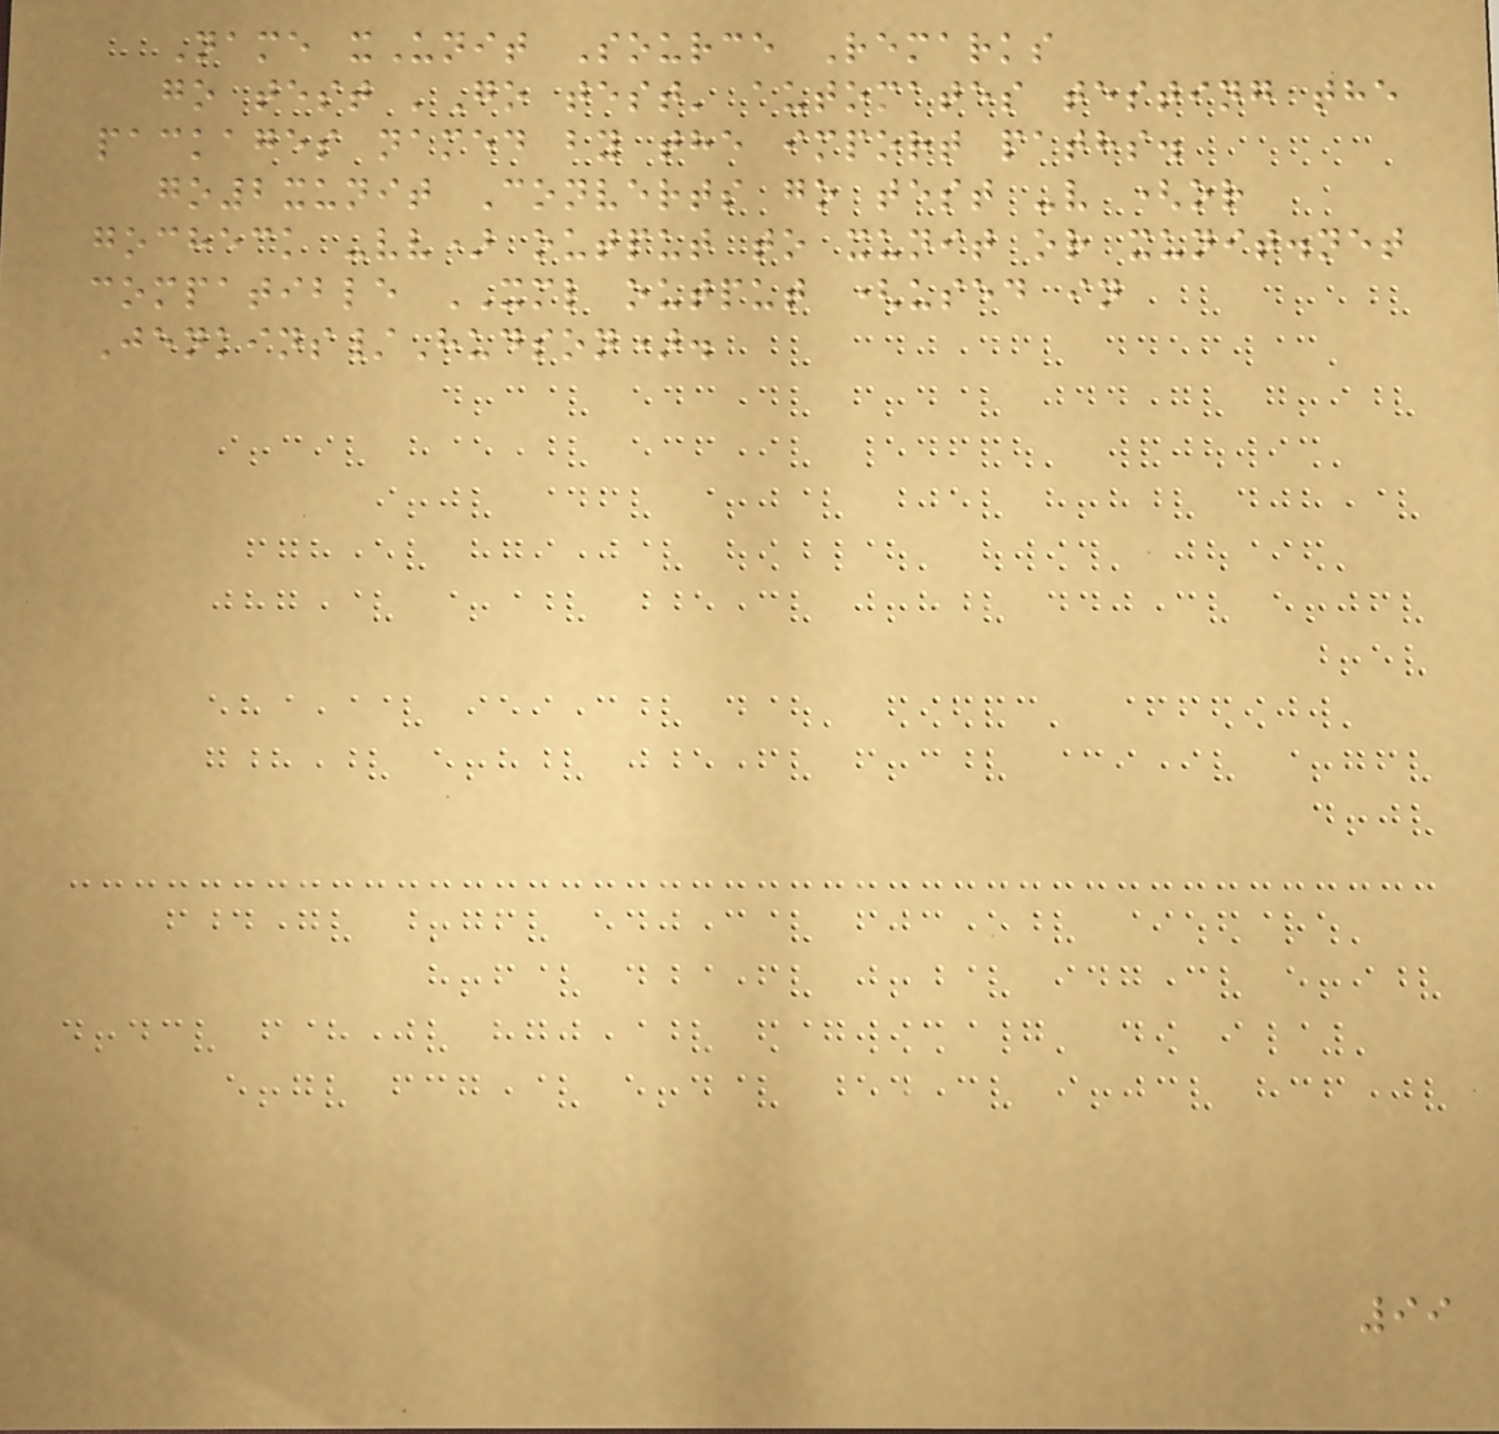Name xUnit Source Remarks
go test 'Go test' automates testing the
packages named by the import paths.
go2xunit Converts go test -v (or
gocheck -vv) output to xunit or xunit.net
compatible XML output (used in
Jenkins/Hudson).
99
